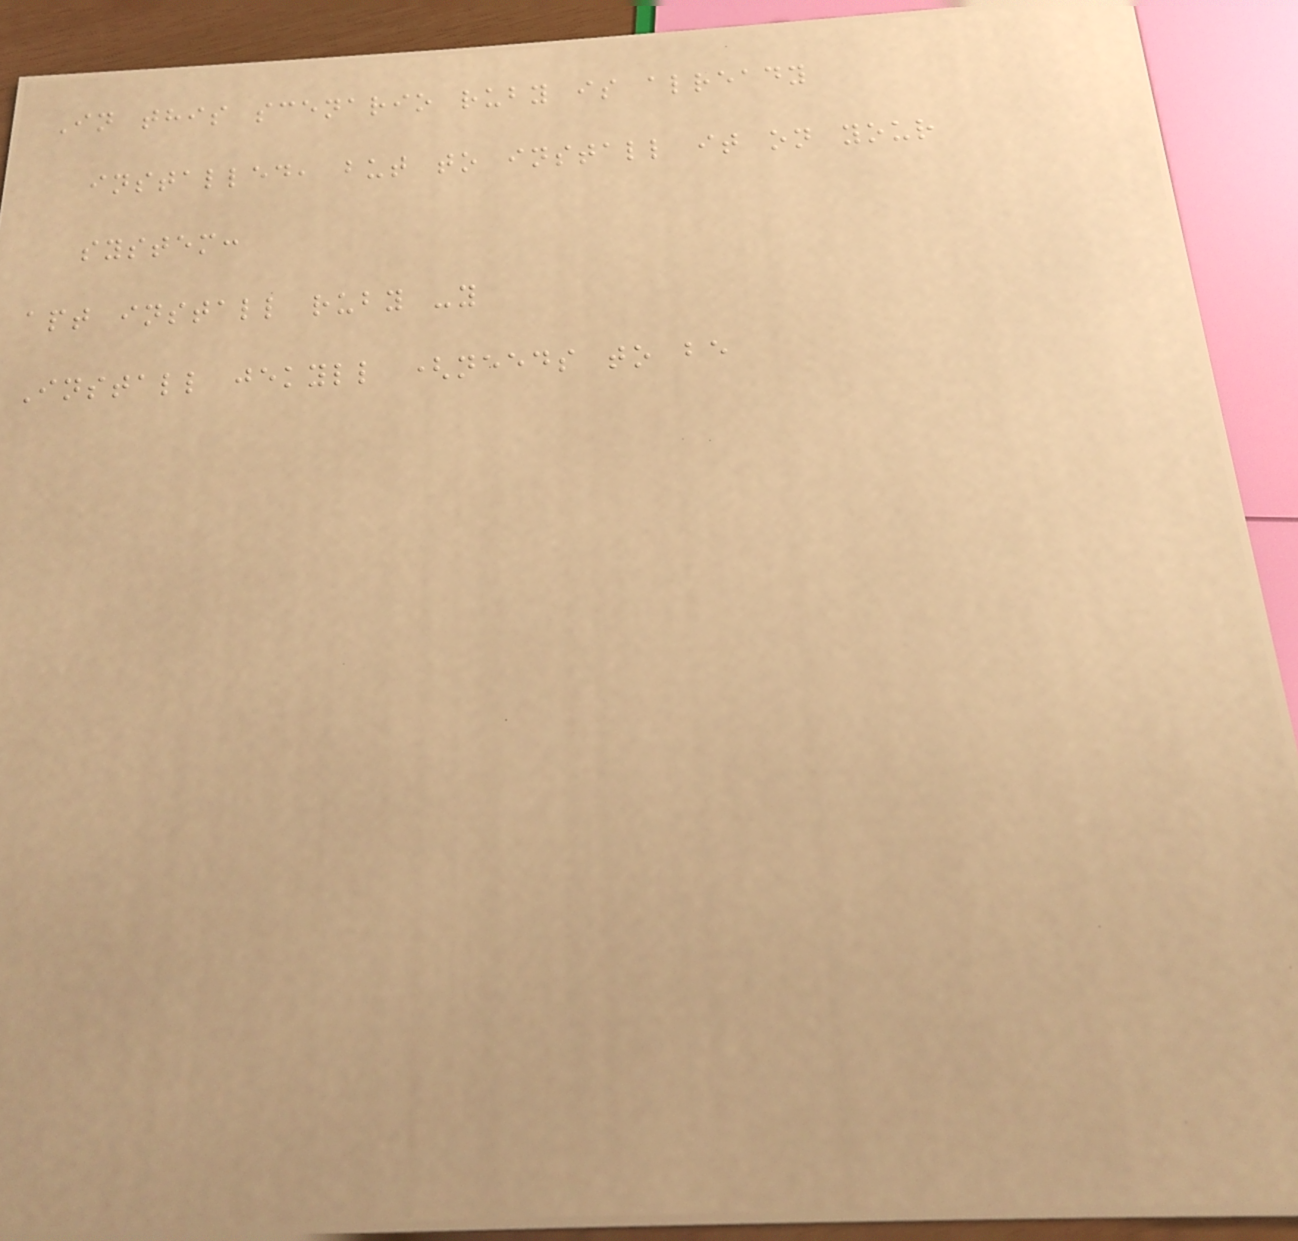In this scenario ruby is already
installed, but to install it on your
system:
apt install ruby -y
Install jekyll (needs to be
